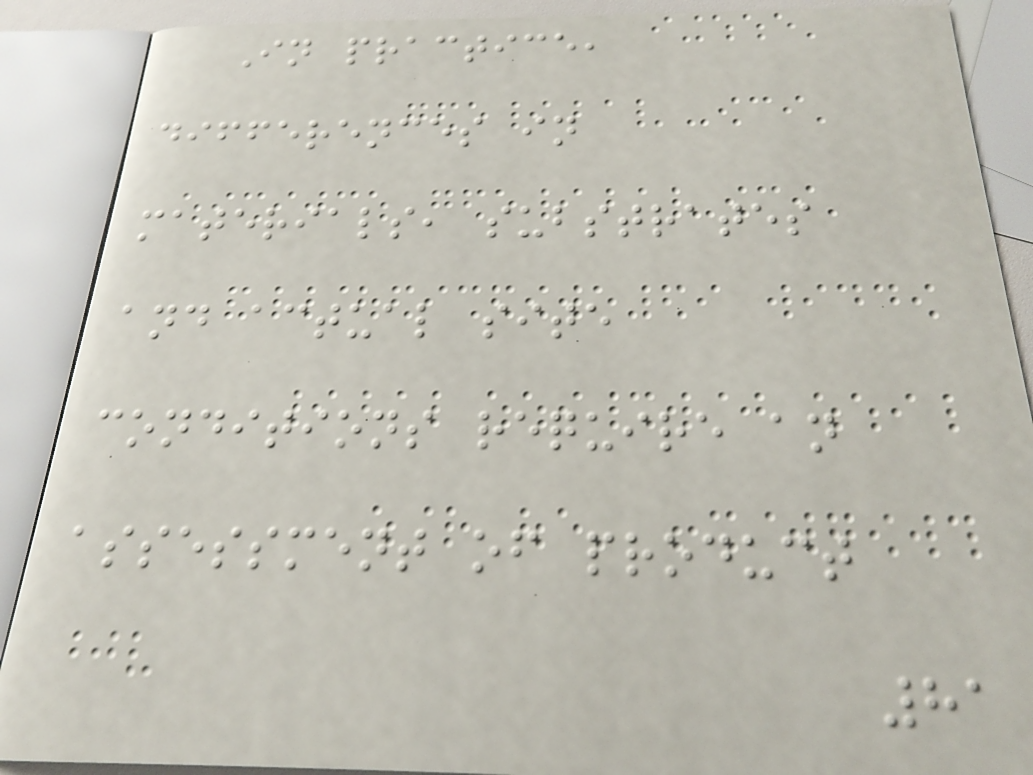In practice,
differences in
materials, substrates
and actual site
conditions require an
assessment of product
81
